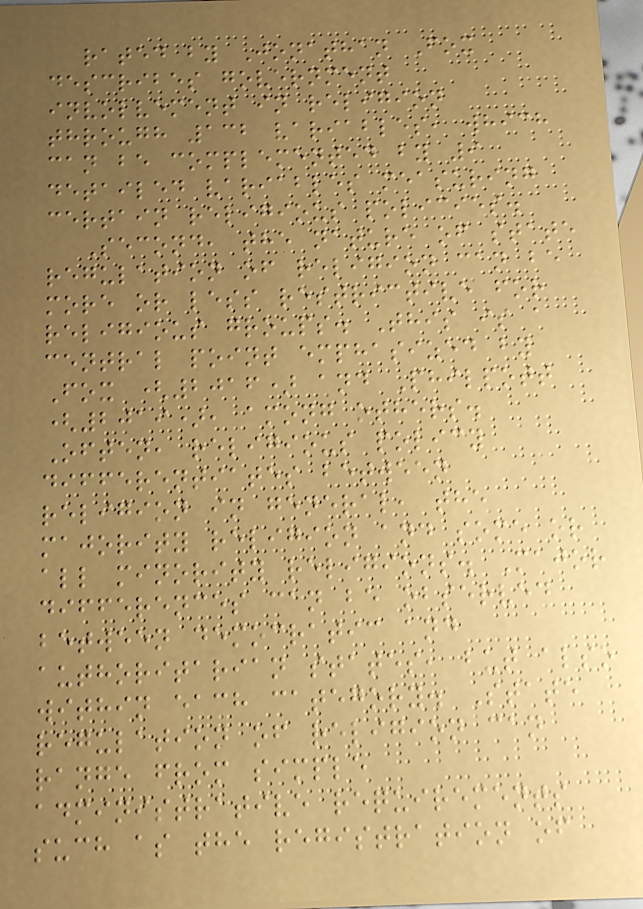rated by Jonathan Fox
describes government
involvement in religion
through 132 variables, which
can be complemented by 9
detailed variables measuring
certain religious policies.
Second, the nature of state
regulation of religion can be
more or less restrictive for
religious groups. This is a
central point emphasized by
Fox (2016) and Philpott
(2019), among others.
Often, religious policy
differentiates between
religion in general, the
majority religion and some or
all minority religions. Major
differences can be observed
between democratic and
authoritarian states, but also
within each category. State
regulation of religion can
range from simple
administrative requirements
such as the registration of
